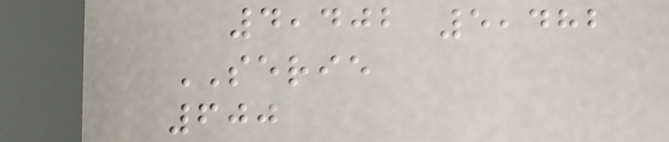4,402 5,482
SERIE
600
